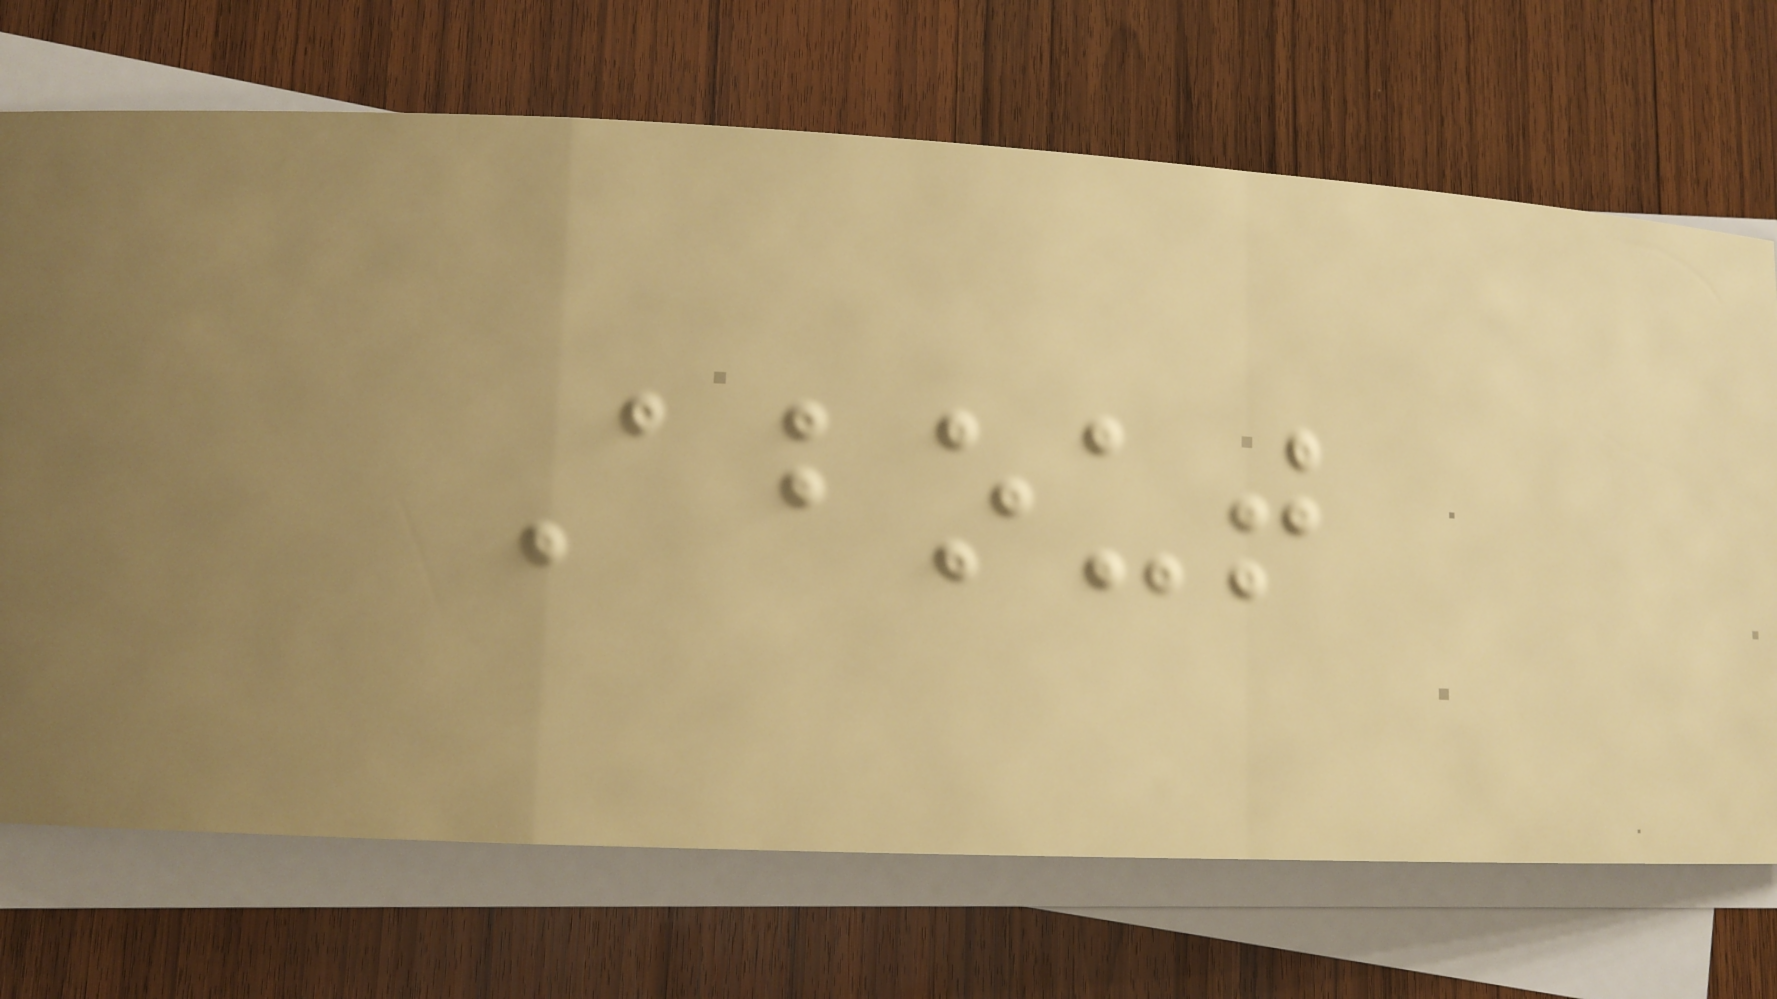About
